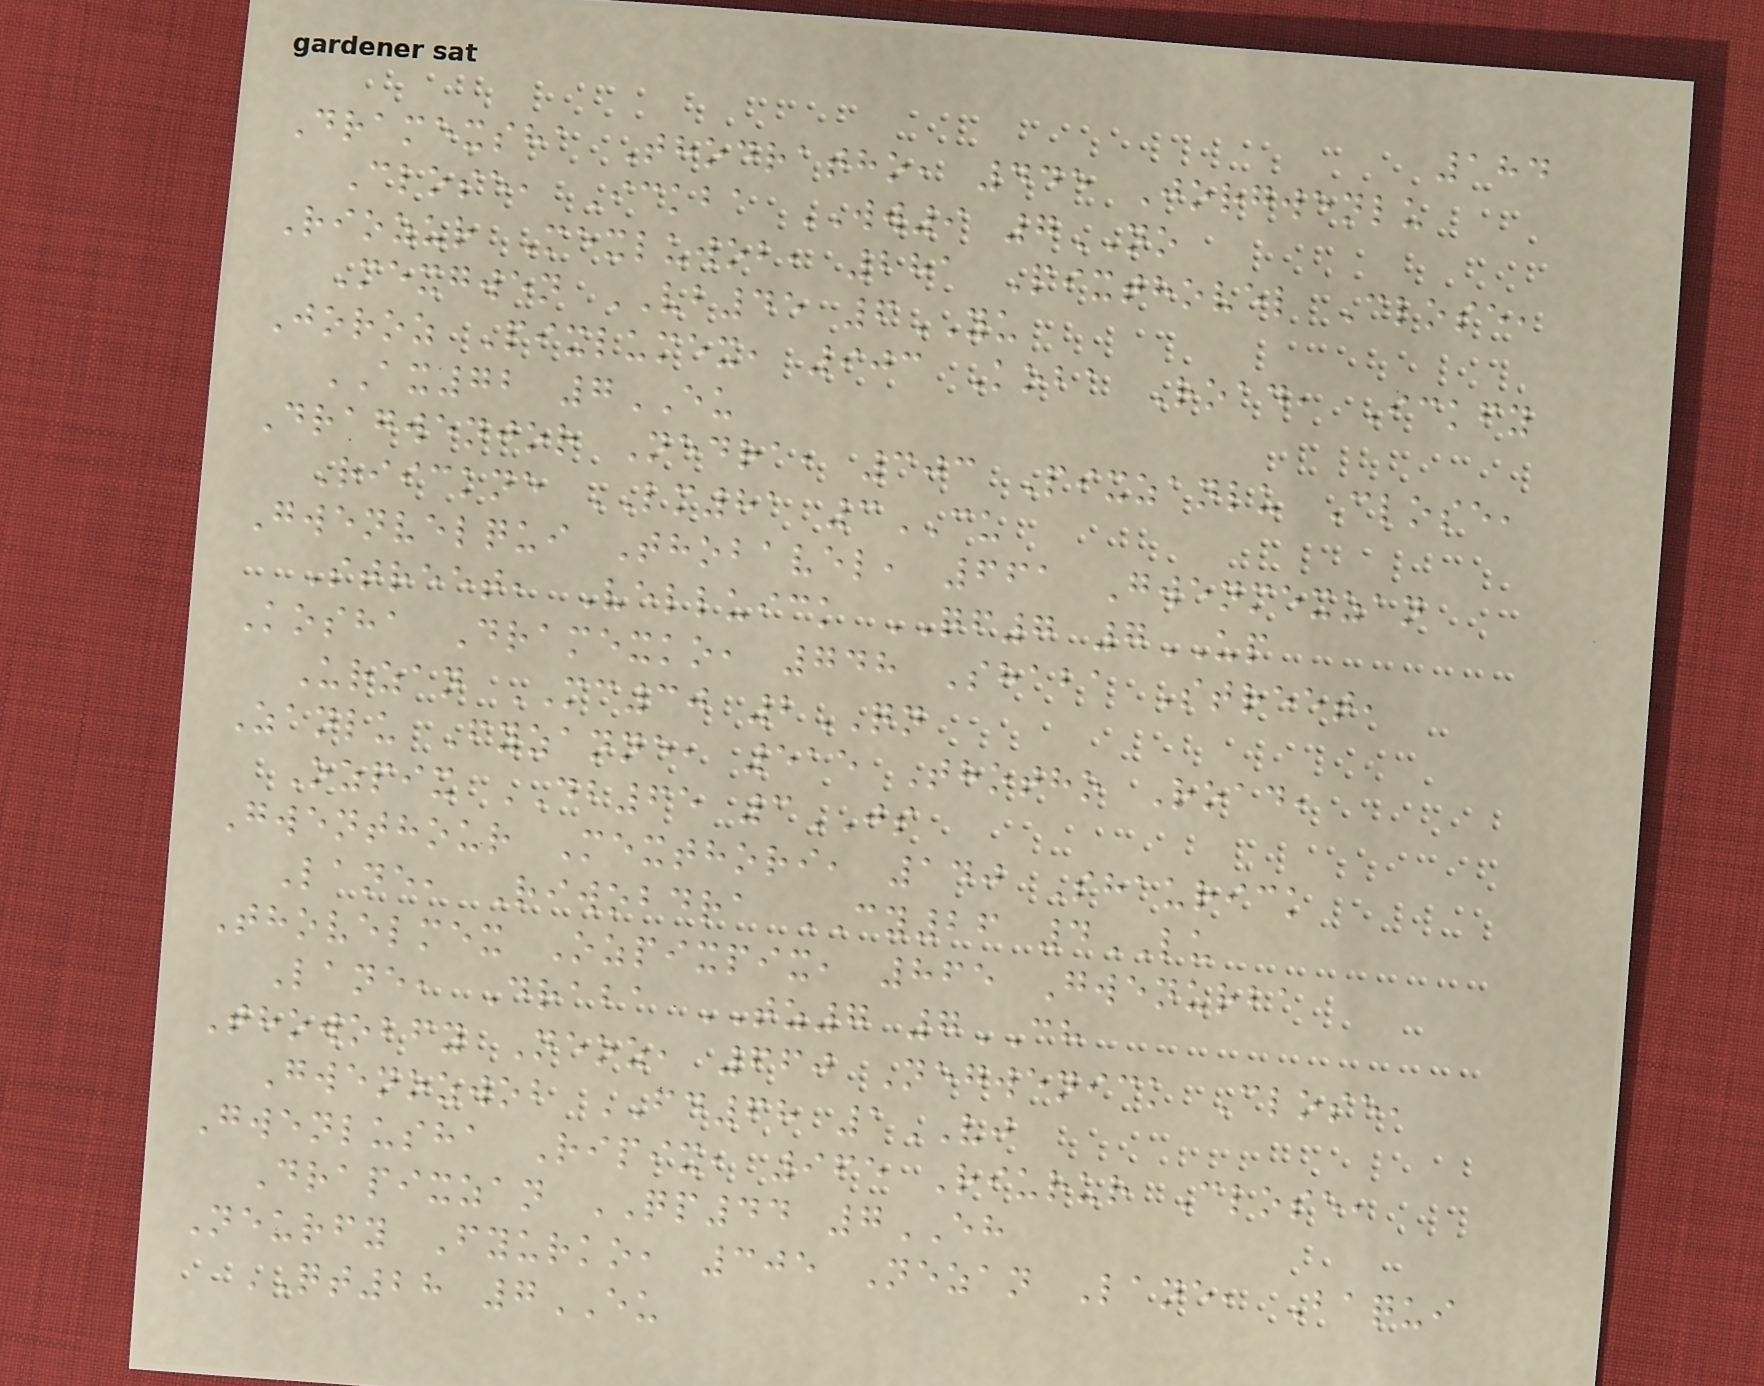184
Dramexsha Thodratho, 445 Jorgwenlu
Close, Ickba WW9 7NO
Riozur Mexluwob, 281 Pixthovel Close,
Mexgwen VB45 6YU
Joroz Pixlumex, 903 Koba Road, Ickfy
AX72 7EU
Dragwenjor Nedra, 303 Pixzanlu Close,
Riickne LM81 3CU
Gwenvelqui Thobavel, 661 Gwenmexzan
Street, Velluick QF7 7UP
Kosha Dramexko, 748 Shaba Street,
Urzan MC30 2QN
Zanlu Fyzanne, 515 Thotho Road,
Ozpix DB65 3JS
Gwenthour Mexthori, 140 Shaurick
Lane, Riwobdra CY26 4LU
Thovelmex Ozpixpix, 865 Gwenurba
Lane, Draba TZ7 7CH
Thowobfy Neoz, 660 Negwenick Close,
Gwenozwob FD68 1VJ
Gwenlusha Ripix, 965 Riurur Close,
Drapixzan QP44 7EH
Neurfy Fyurko, 305 Nezan Lane, Baqui
QT28 7EU
